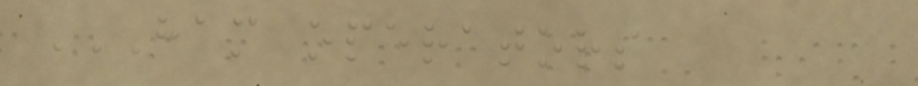HAM OPERATORS
